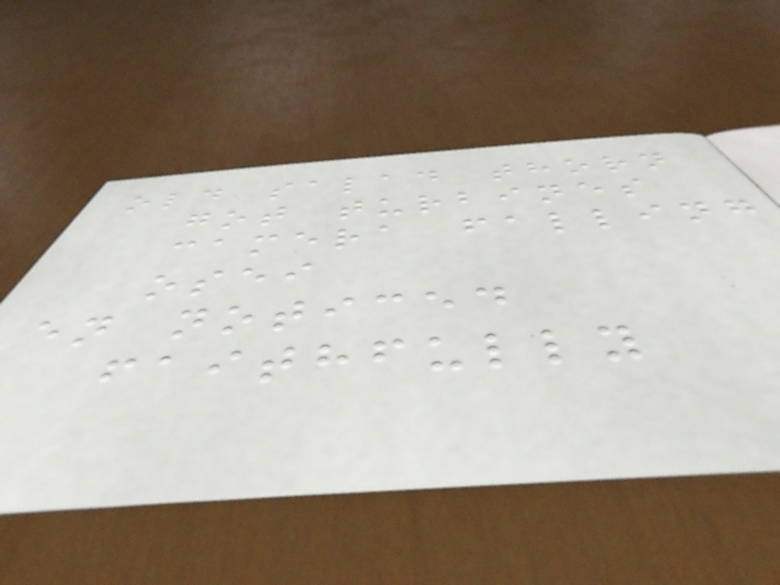old salad thorn
got turbines
camera falling
osei
en noticed
faithfully
